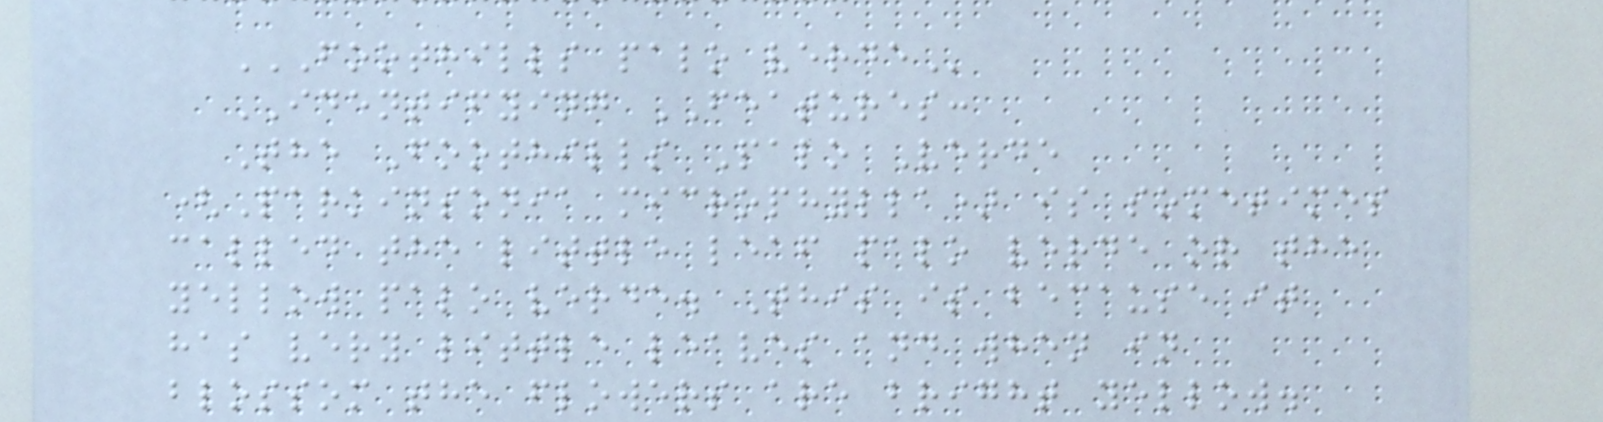FOOTHILLS PALO VERDE
IDENTIFYING FEATURES:
The Foothills Palo Verde
(Parkinsonia microphylla) is sometimes
called the little leaf palo verde or the
yellow palo verde. This is because it
has very little leaves and when in
blossom the flowers are bright yellow.
